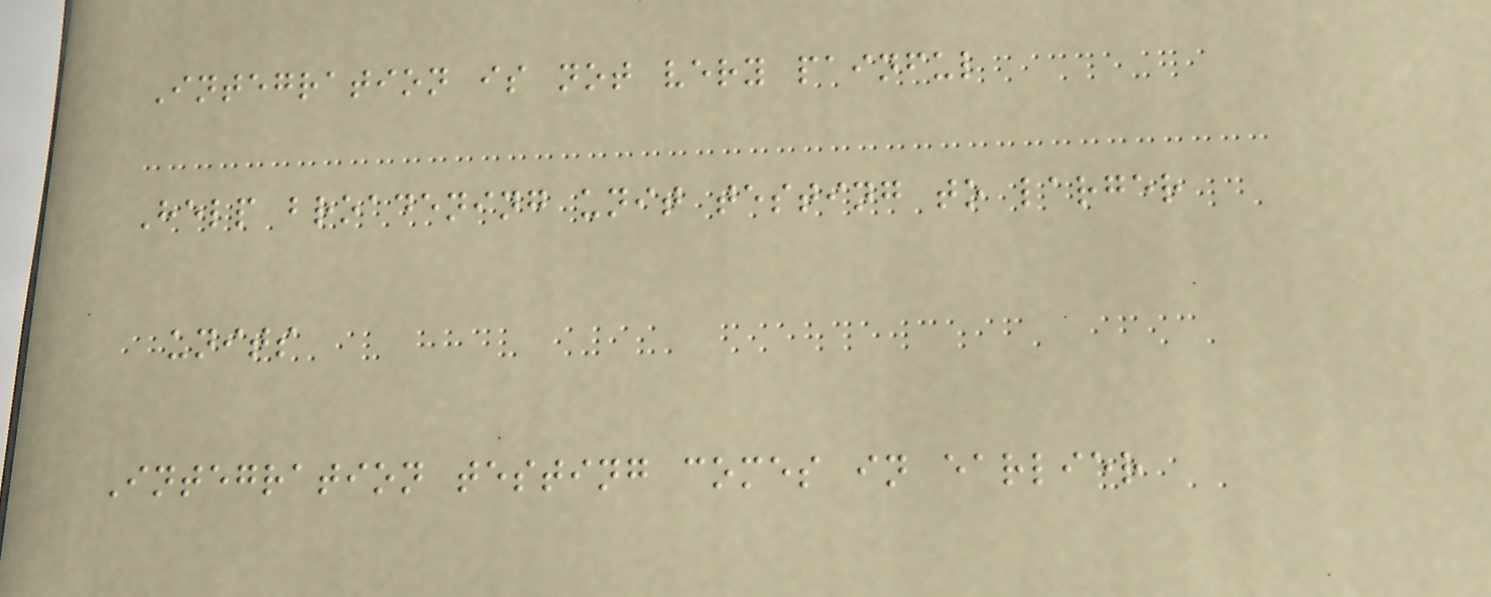Integration is not very painful
Help broadening unit testing to larger
units
Integration testing comes in earlier
